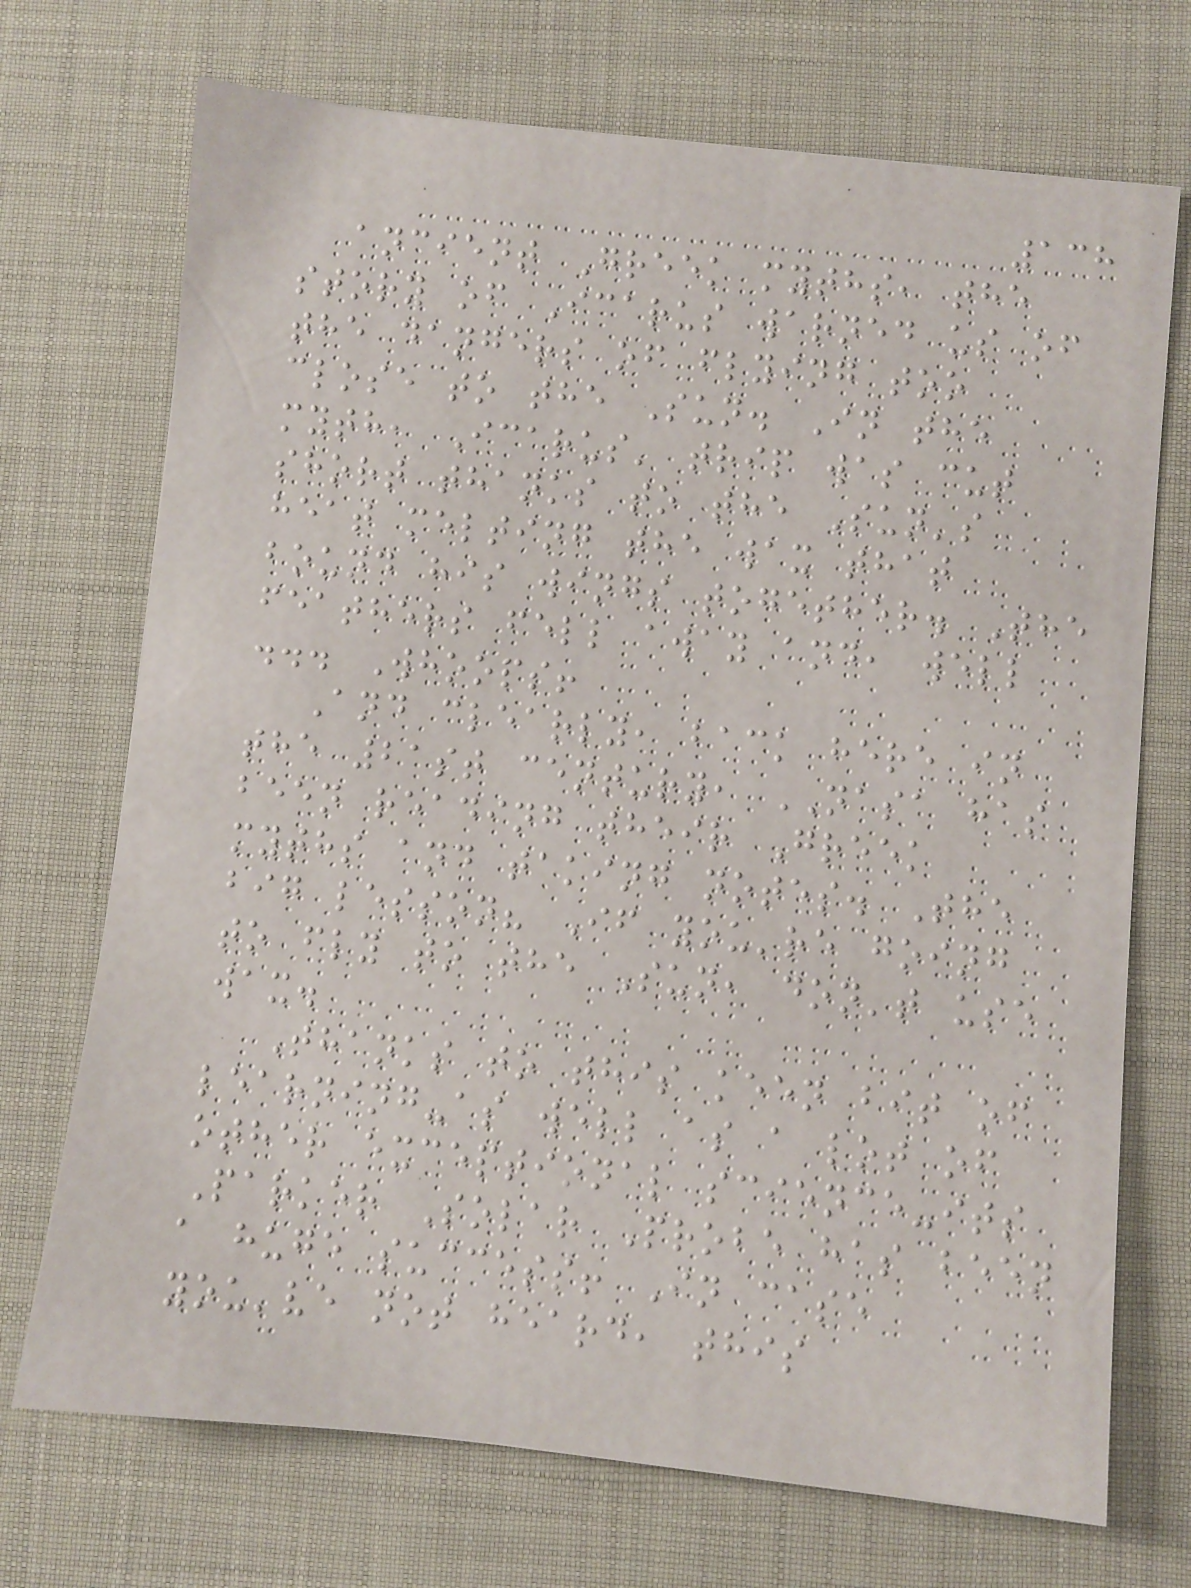138
ancient Greek myths, the
story of Icarus warned us of
the dangers of flying too
close to the Sun. In the
myth, Icarus' trip was cut
short thanks to the Sun's
heat melting the wax that
bound his wings together. The
feathers fell away and, well
... Whoops!
And clearly, back here in
the 21st century, NASA has
been reading their Greek
myths and taking notes. The
big lesson? If you're going
to fly to the Sun, don't use
wax.
Thanks to this keen bit of
learning-as well as a lot of
other exceptional science-its
Parker Solar Probe has been
a huge success! In case
you've not heard, this
